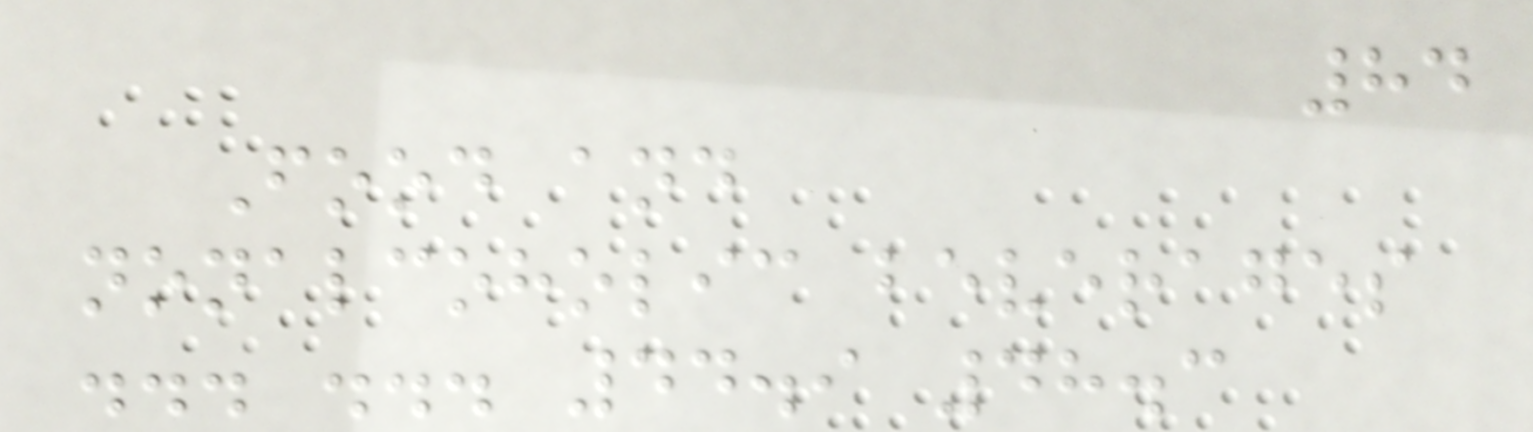84
Food and
nonalcoholic beverages
... ... 44.9 48.3
